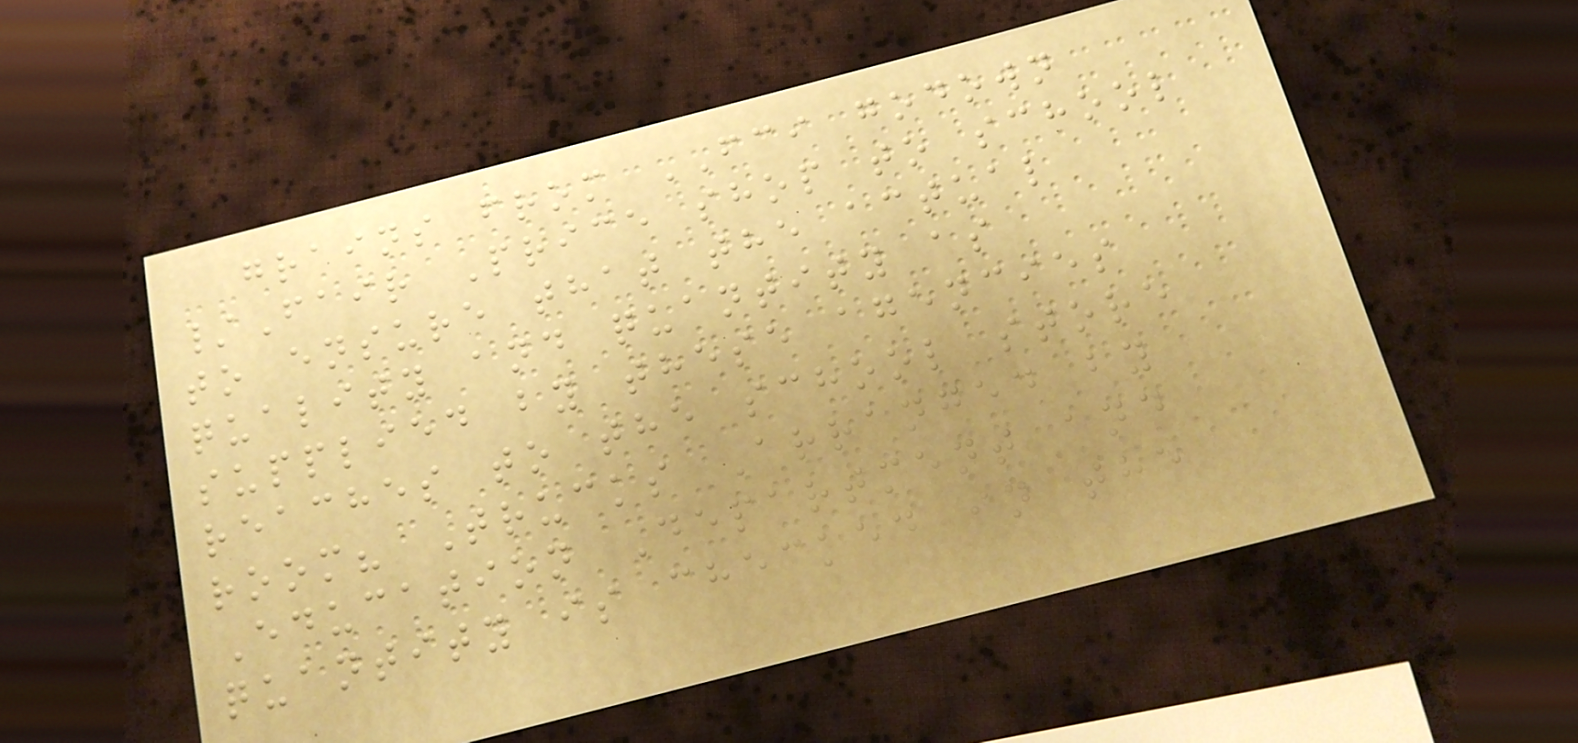grains from FCI godown
/Fair Price shop to school
to ensure that the actual
quality and quantity as
supplied by these agencies
reaches to the school store
room? Trucks Arranged by
Education Department and
quantity is checked in the
